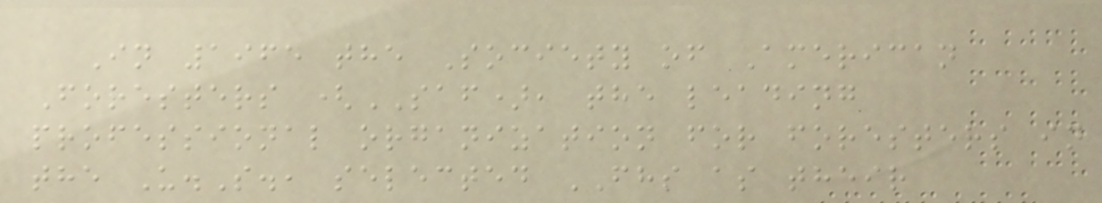In 1965 the Society of American
Foresters (SAF), the leading
professional organization for foresters in
the U.S., selected FHS as their
